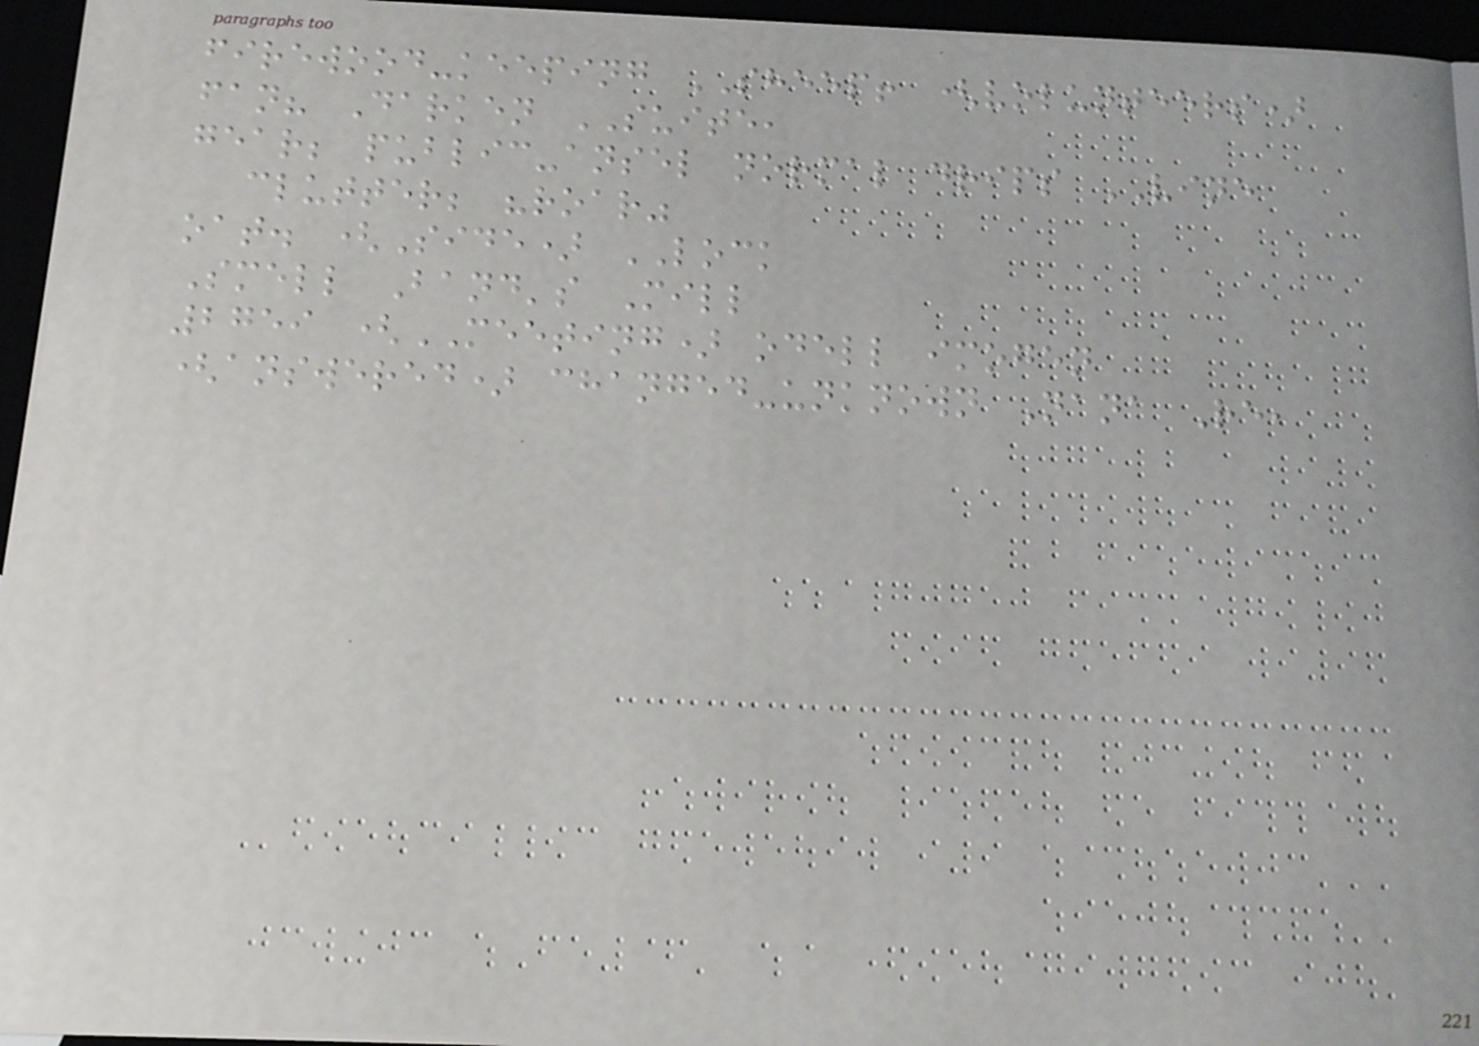firewood-keeping SHEEP! (volunteers)
fan? Darken SUITE,
gear; public-ansel normal drips VINE
clutter; "roar"
oat. (Side) LOCK
Smell Band's Mill
2759 (MEETING) odell imogen
(answered) changed-unknown Nana Re,
